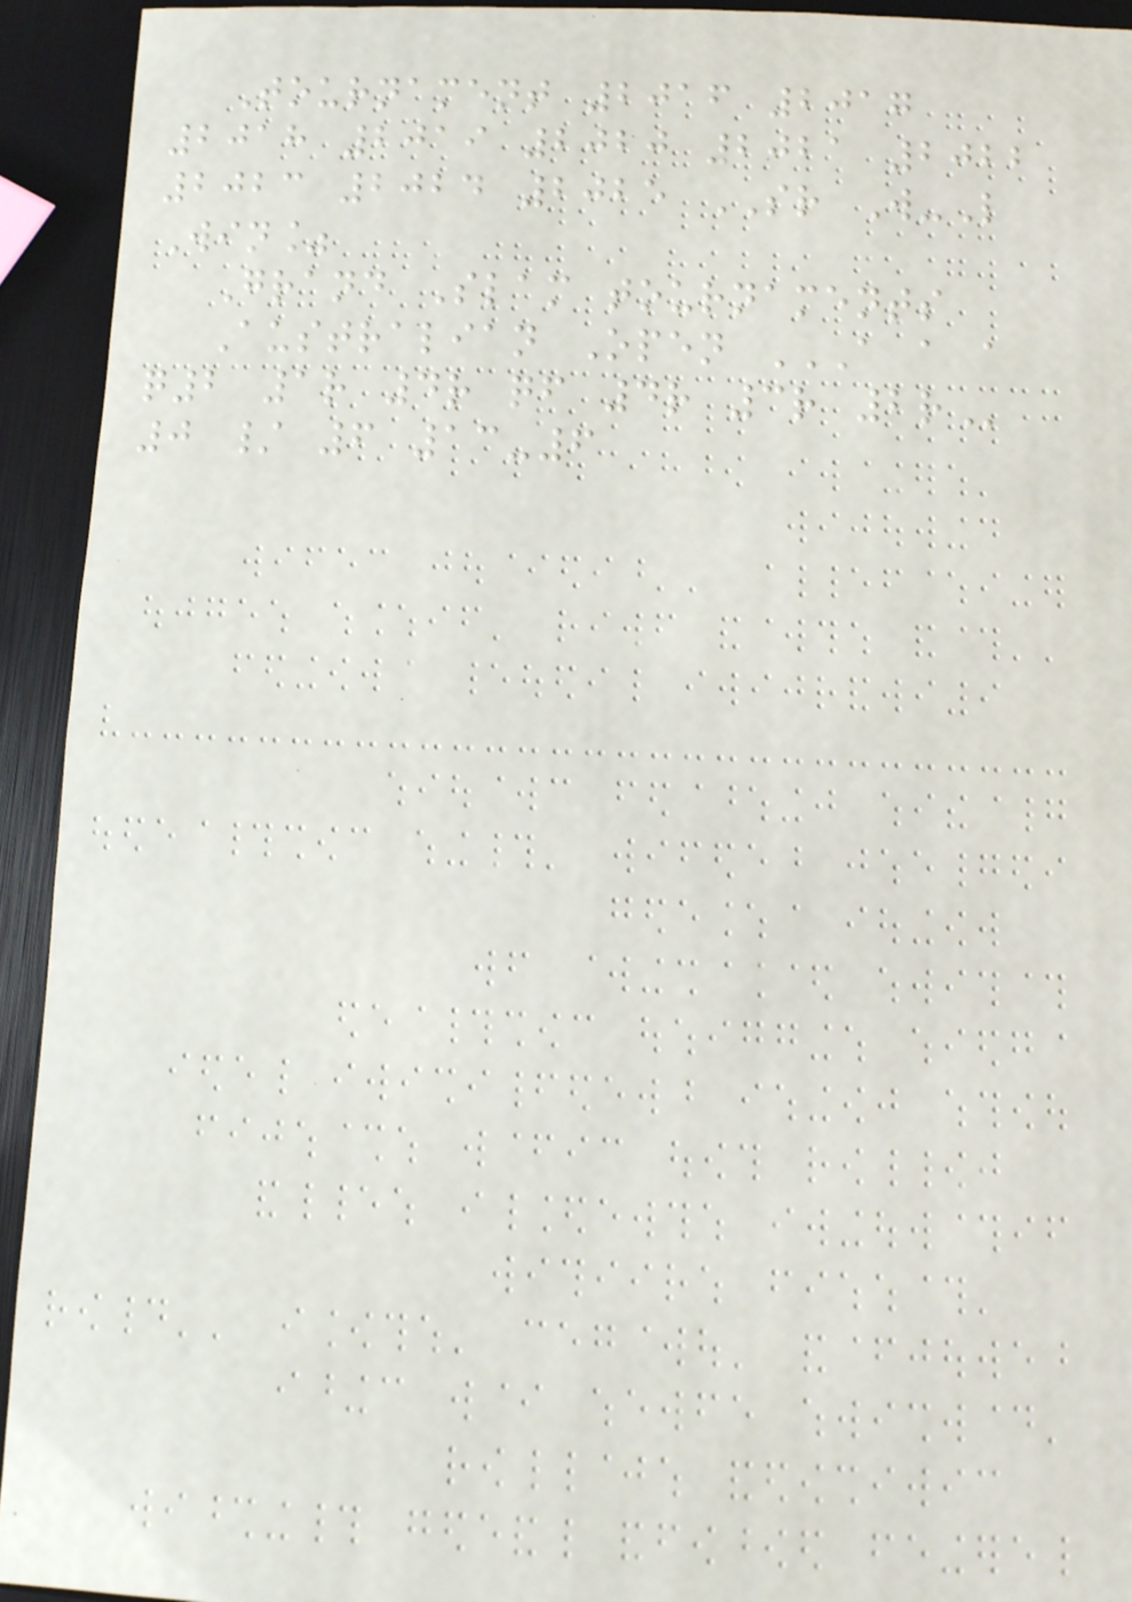Tournament 2016 2017
2018 2019 2020 2021 2022
2023 2024 2025 SR W-L
Win%
Grand Slam tournaments
Australian Open A A A
Q2 1R 4R QF 4R 3R 2R
0 / 6 13-6
